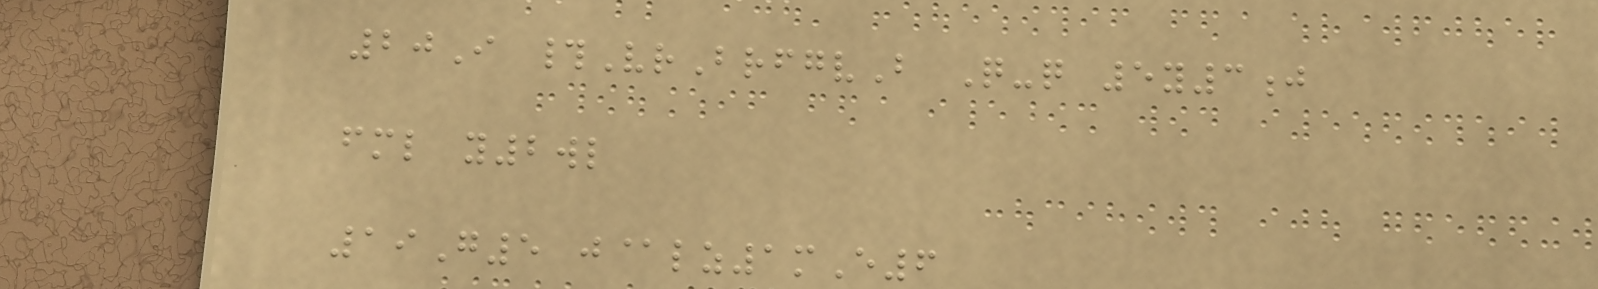20I #VrBrfgvB Q-q 5y3j
fml y2wl
19G5 j@lz1mE6
